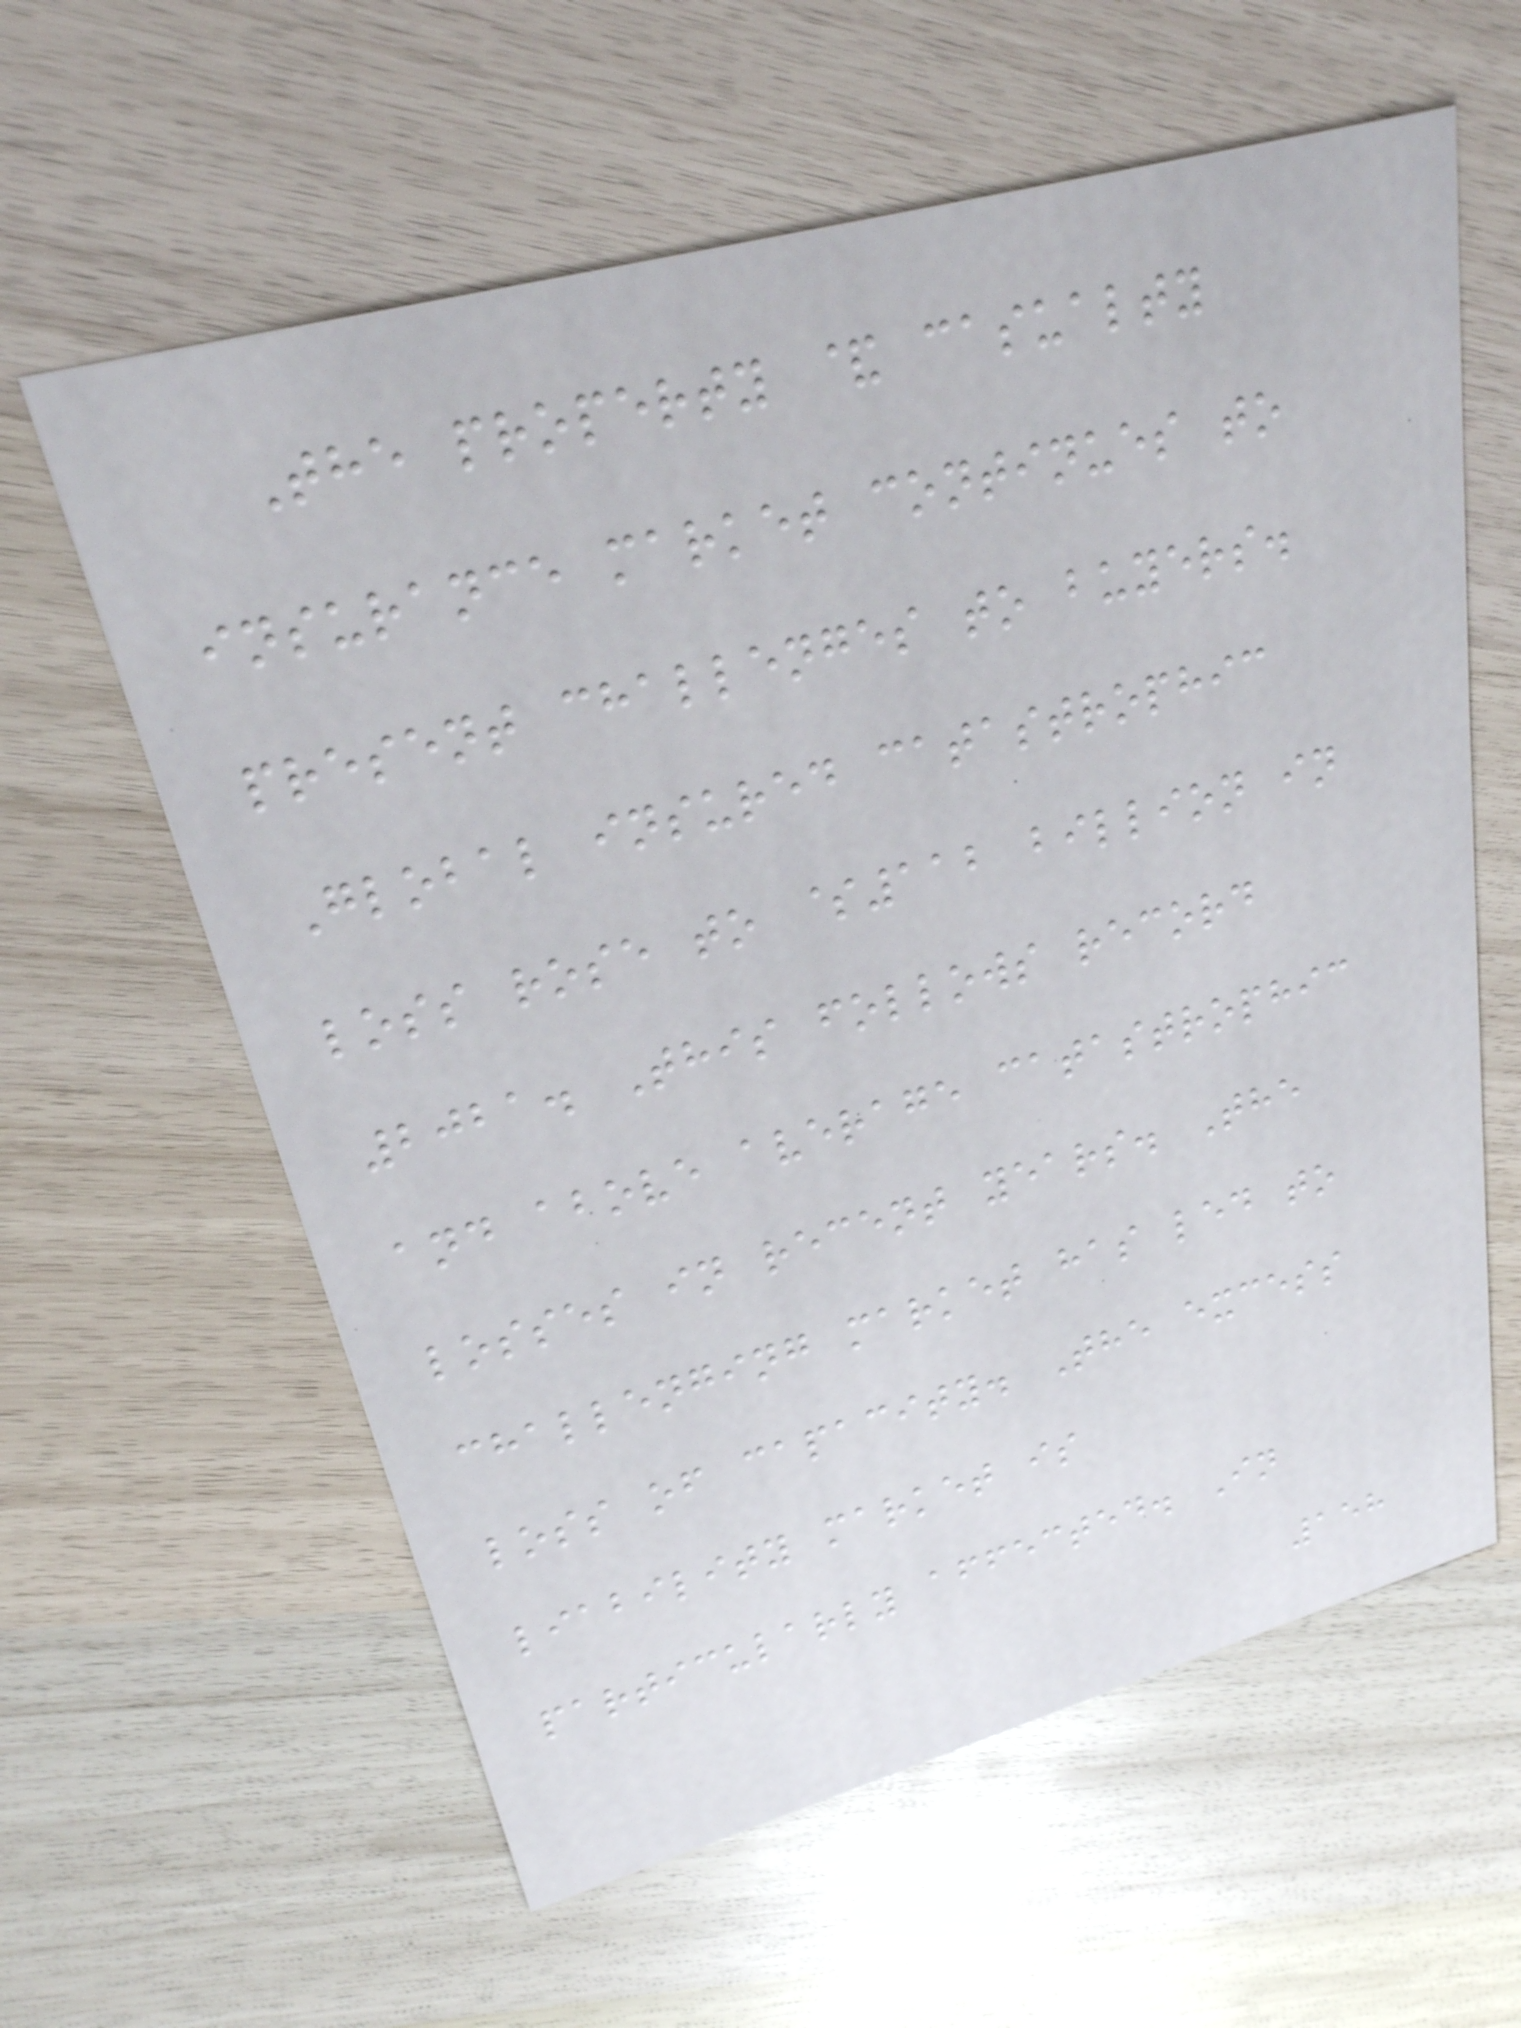The property & casualty
insurance market continues to
present challenges to buyers.
Global insured catastrophic
loss rose to $112 billion in
2021. This follows record
and above average catastrophic
losses in recent years. The
challenging market has led to
loss of capacity. The excess
liability market is
particularly affected. In
158
